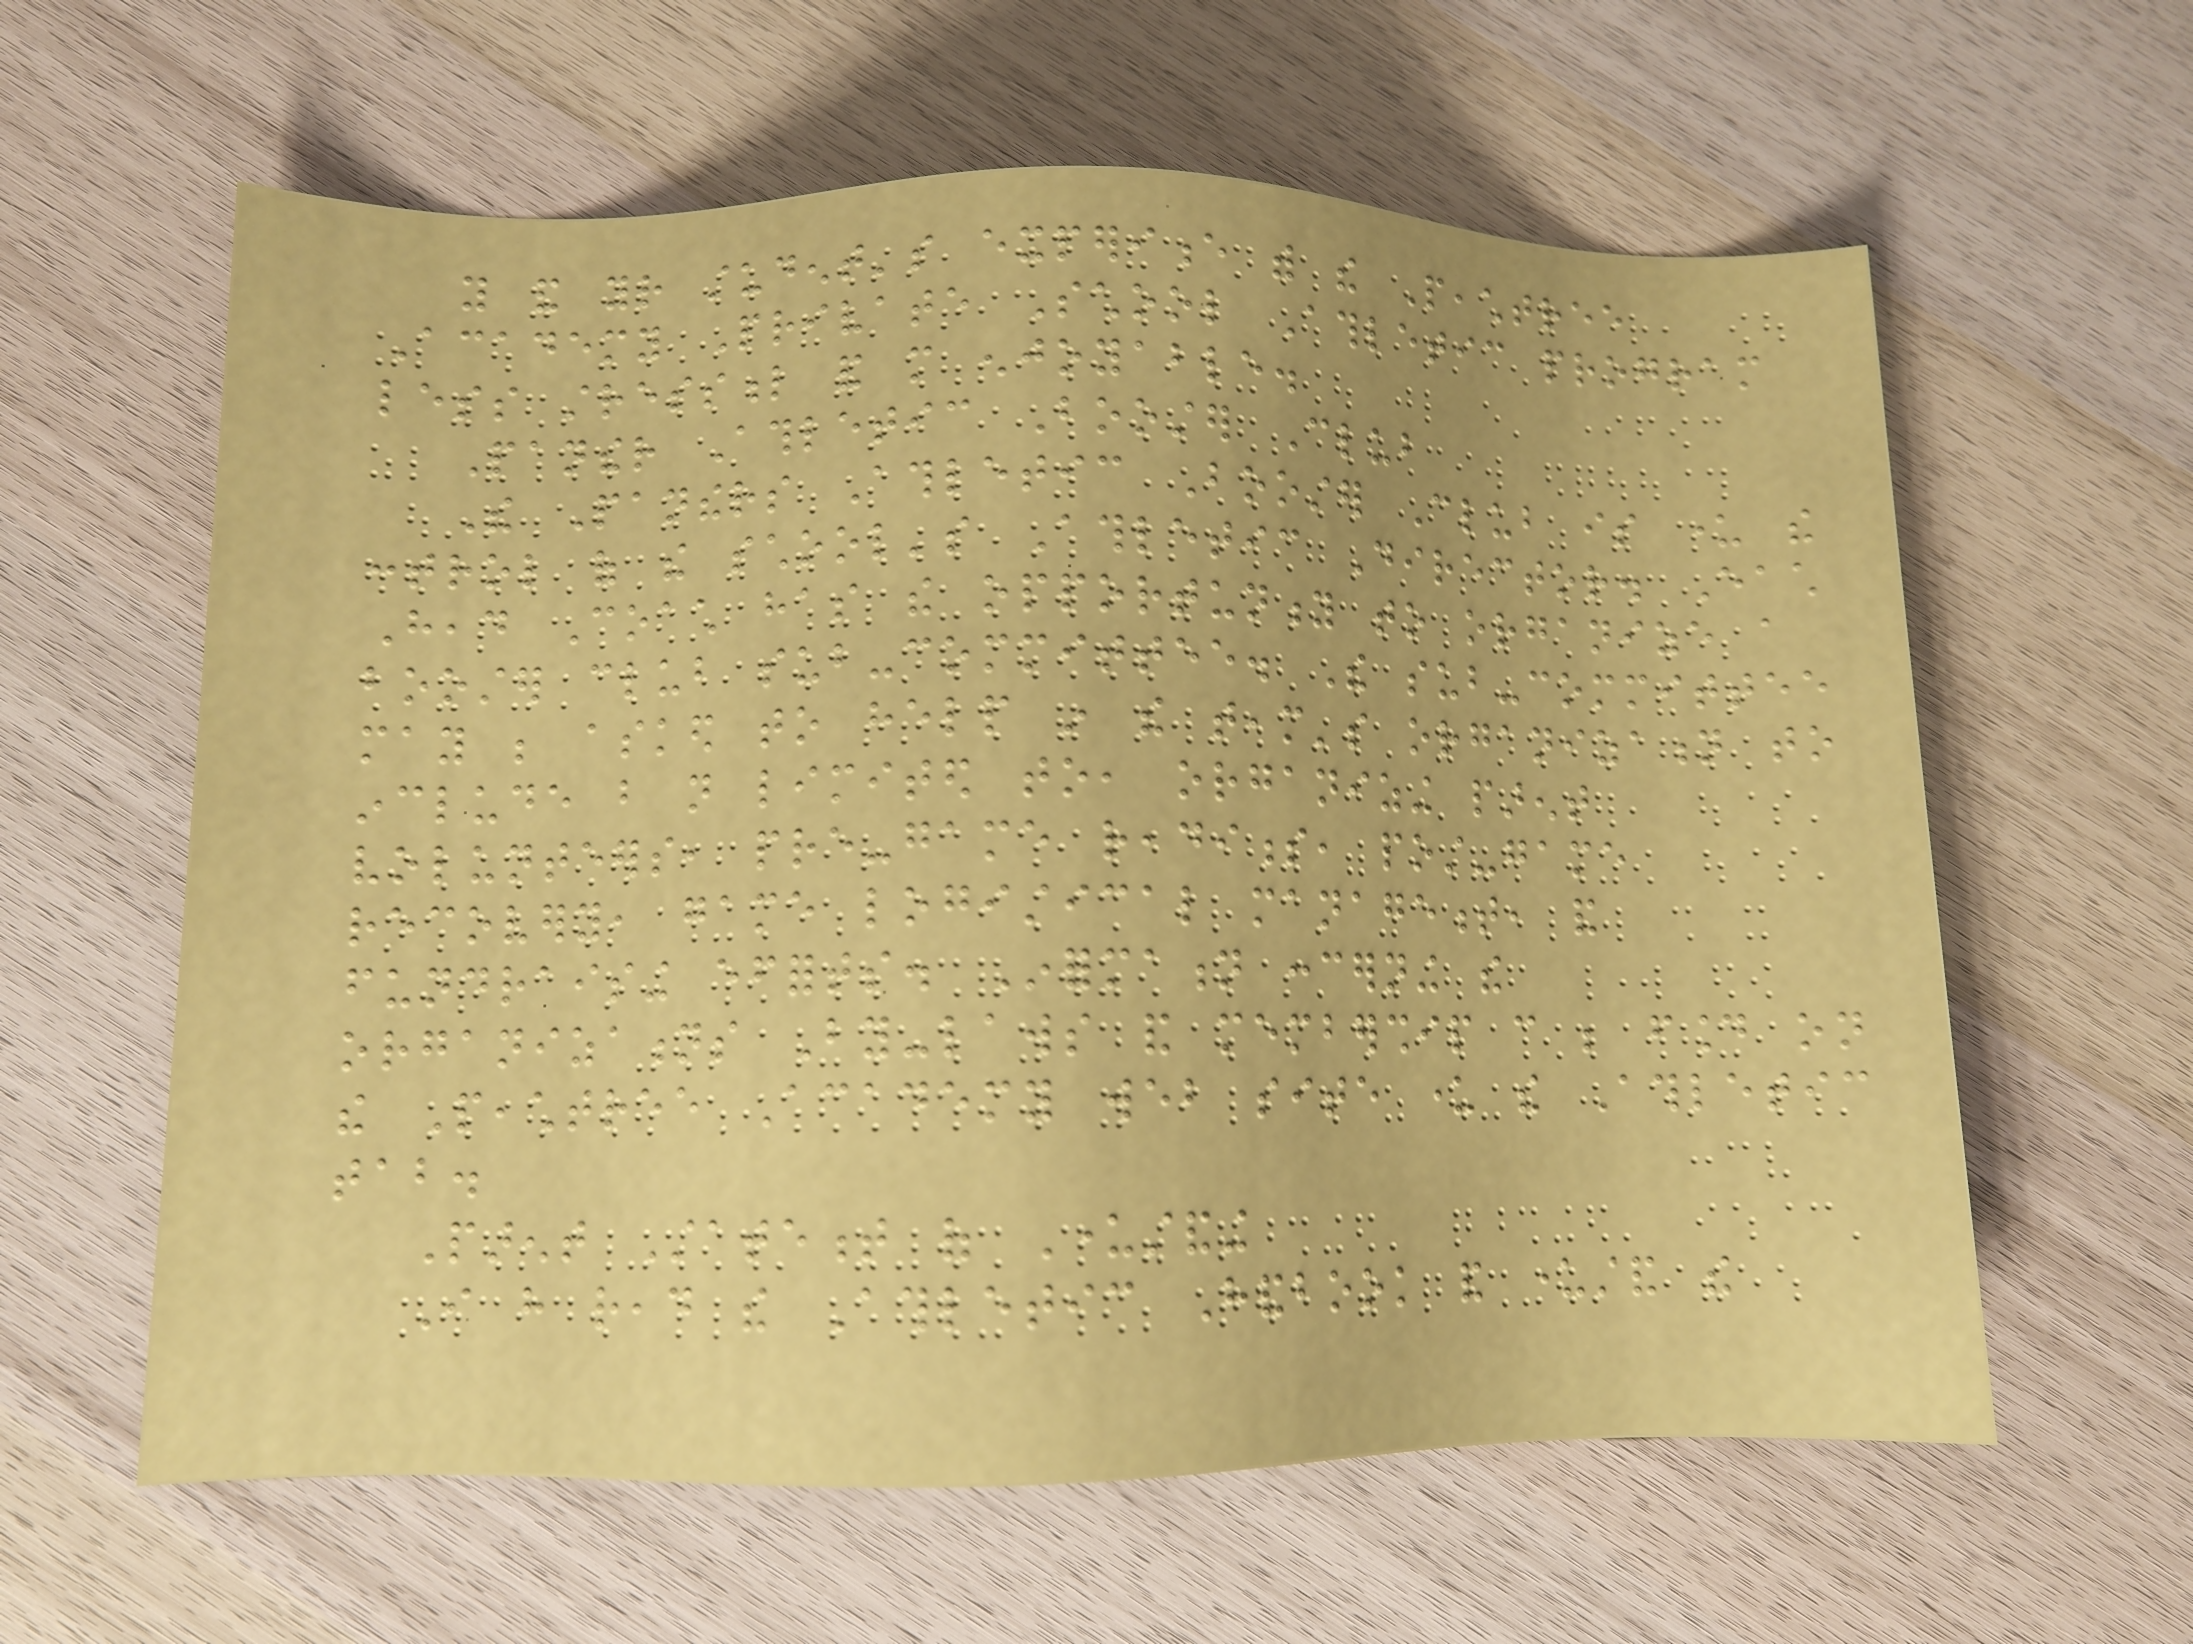you and your student's experience with the Peachtree
Academy Private School Athletic program
less stressful and more enjoyable.
Panther Athletic Booster Club
The Panthers Athletic Booster Club is under the
control of the school's Athletic Director. Each
Head Coach has the opportunity to organize a
booster club sub-committee. The sub-committee
may be asked to help in the team's organization to
include but not limited to, organizing parent
volunteers, pre-game readiness, post-game
recovery, game logistical management, and
fundraising efforts. Information concerning the
organizations By-laws and membership can be found on
the Peachtree Academy web site under the Athletic
tab.
Parent Statement of Understanding
I have read the Athletic Handbook and understand the
